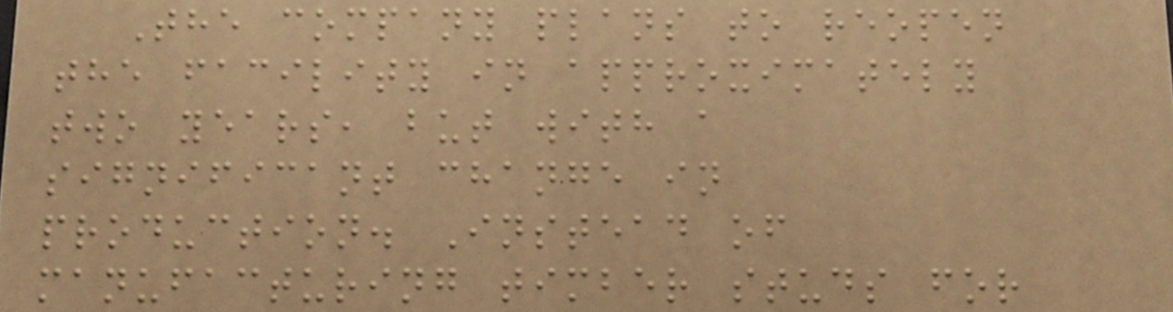The company plans to reopen
the facility in approximately
two years, but with a
significant change in
production. Instead of
manufacturing timber studs for
